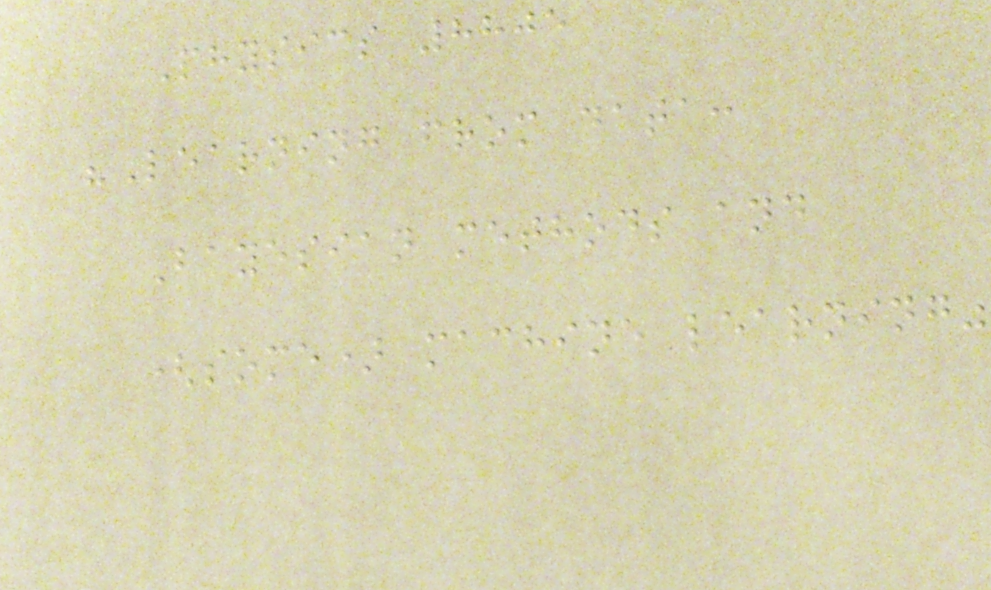Physics 8805
"Learning from data:
Bayesian methods and
(some) machine learning"
